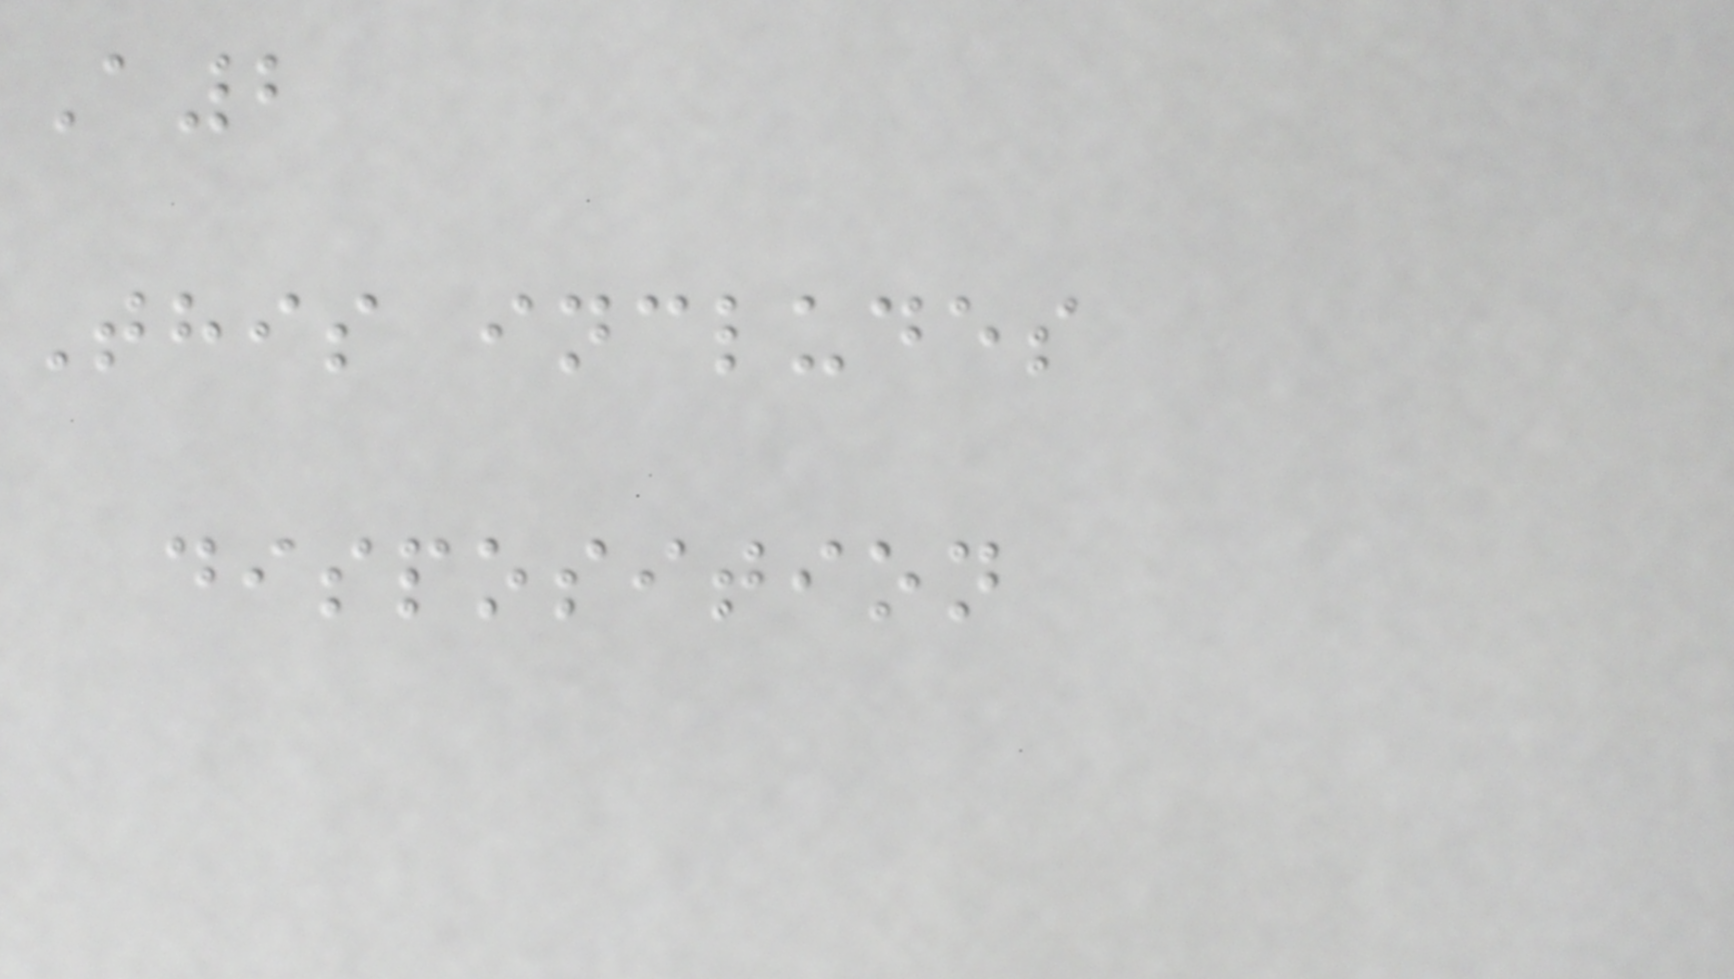A2
This includes
disposition
